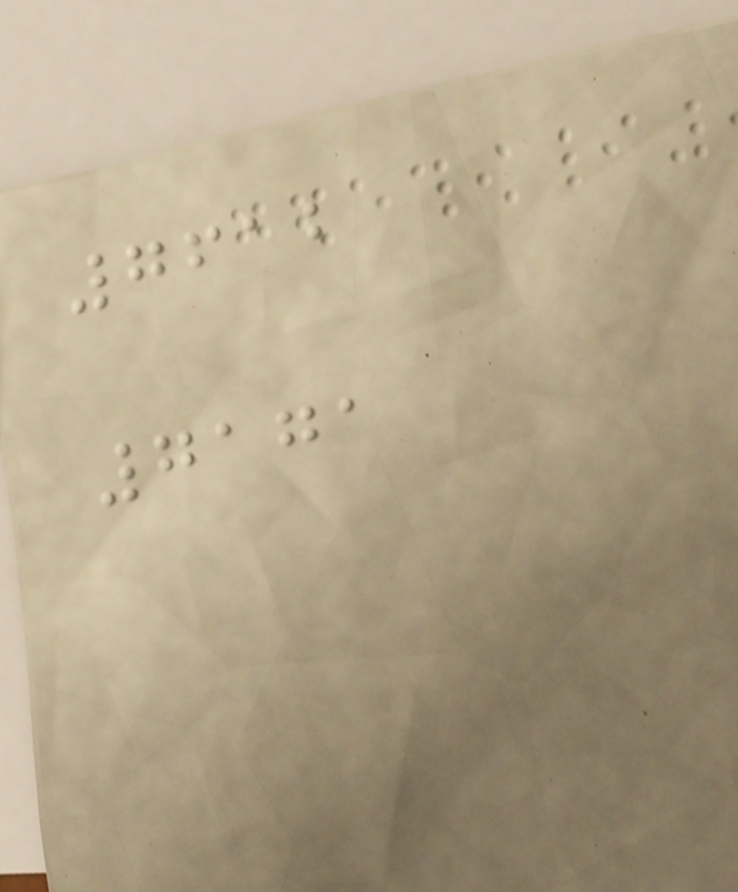7612
7171
